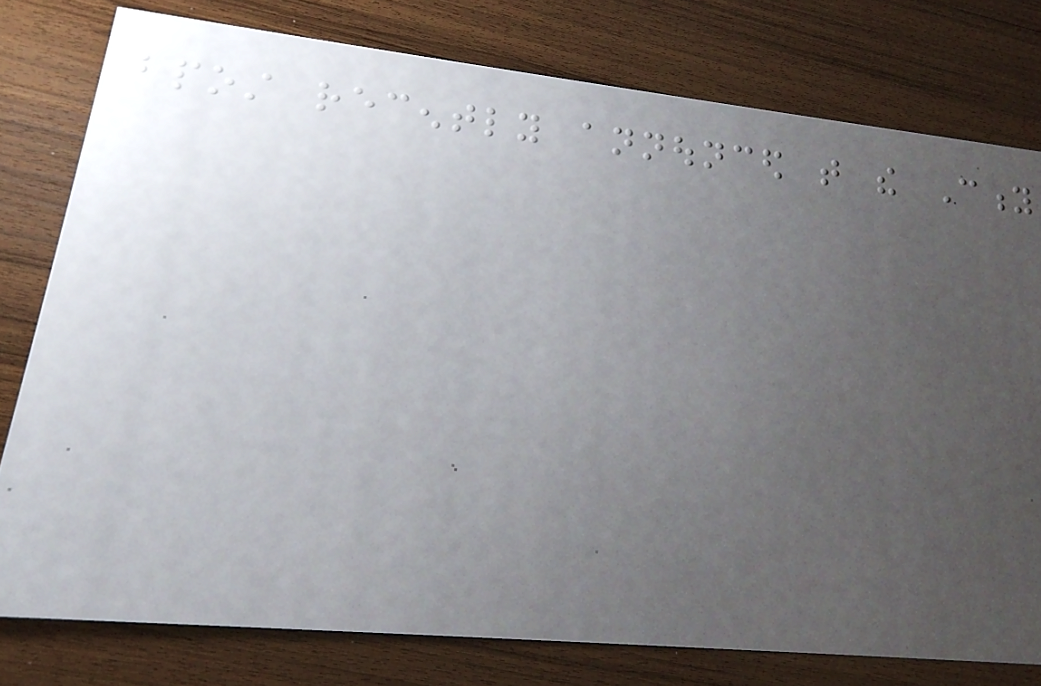bpost recently announced that the City
